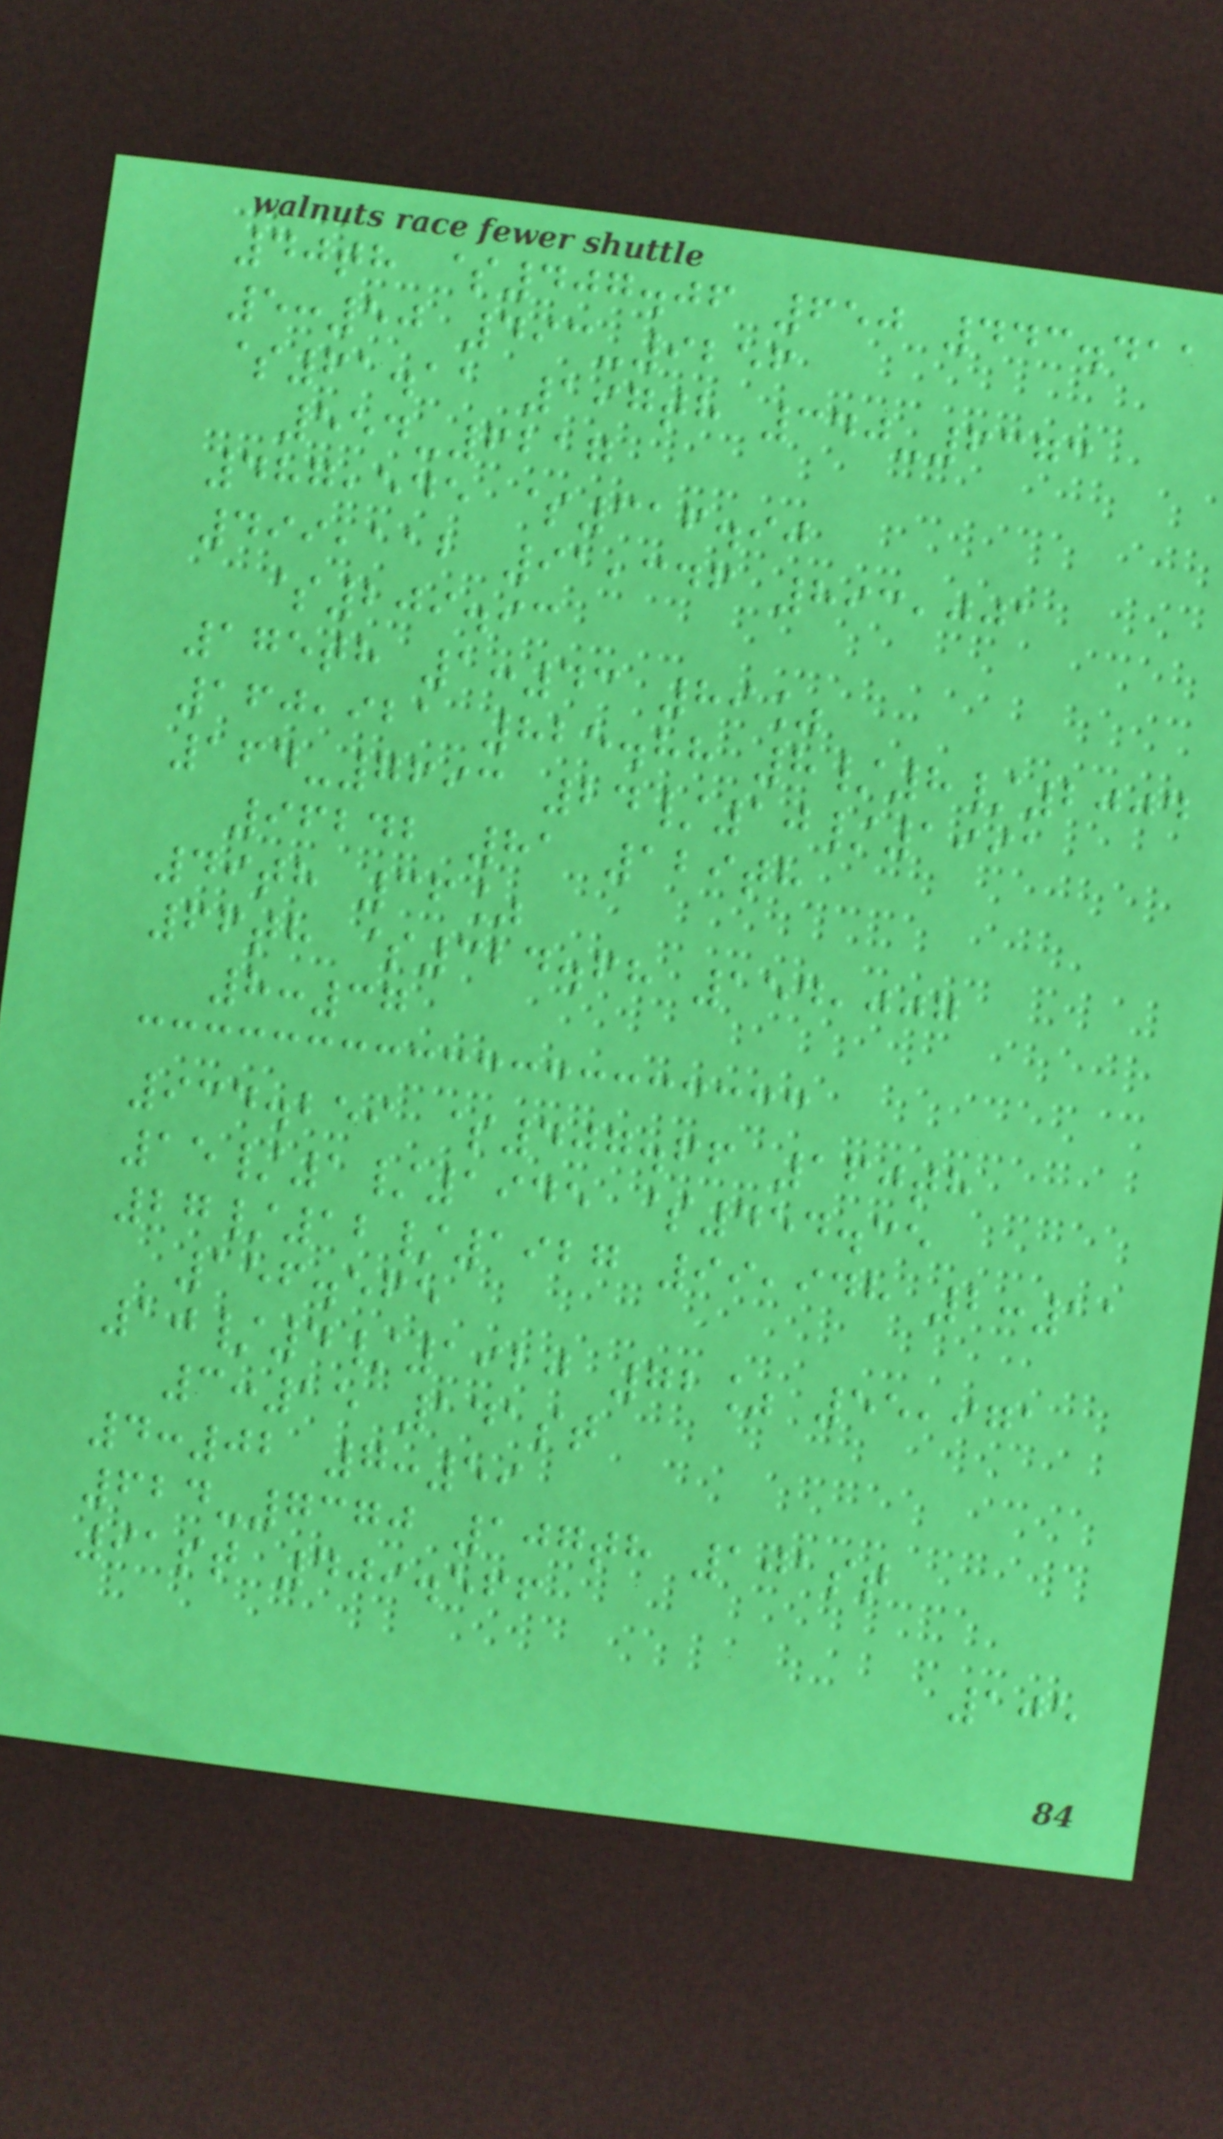40th $407.06 650 443.411
5:50 493-9256
$61.11 197th 340-6373
554-6217
487,545 $316.90
499,112 91,346 893,001
$209.93
175th 1:43 89%
160,921 825.88 8/8/2004
164-7693 24/10/1991
96242 81 129th
49th 36%
66th $324.68 154,007
8:37
934.259 $407.66 160th
15/1/1945 $454.35
27/12/1927 99,948 2:11
156.565
10/4/1920 72% 55,971
3:15 141st
4:02 7:59
624-7370 107th 101st
91st 409.566
105
